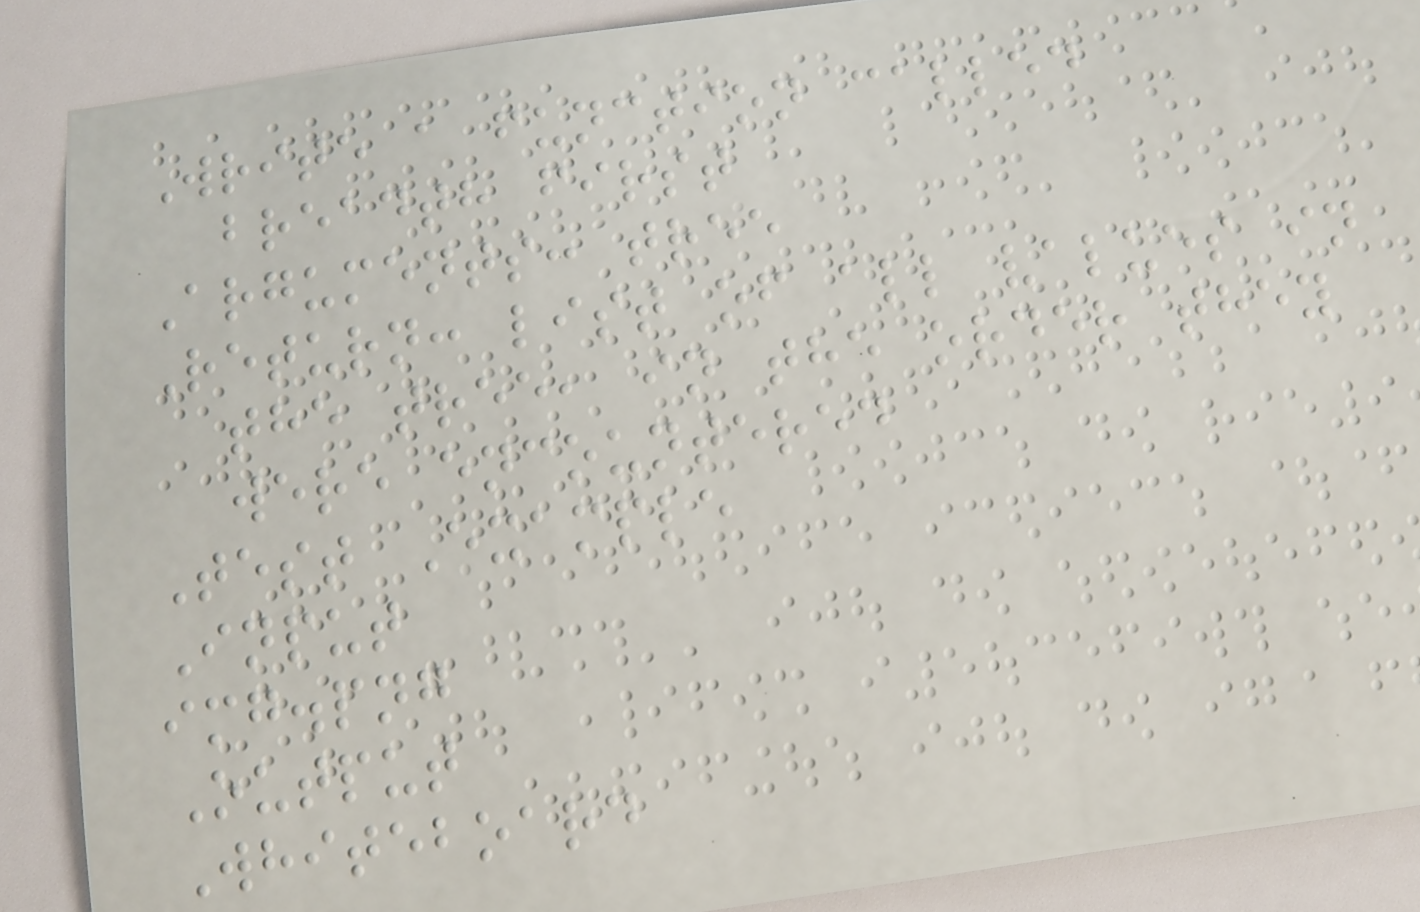Write a function called
breadth first
Arguments: tree
Return: list of all values in
the tree, in the order they
were encountered
Test Example
Input
img.png
Output
Whiteboard
